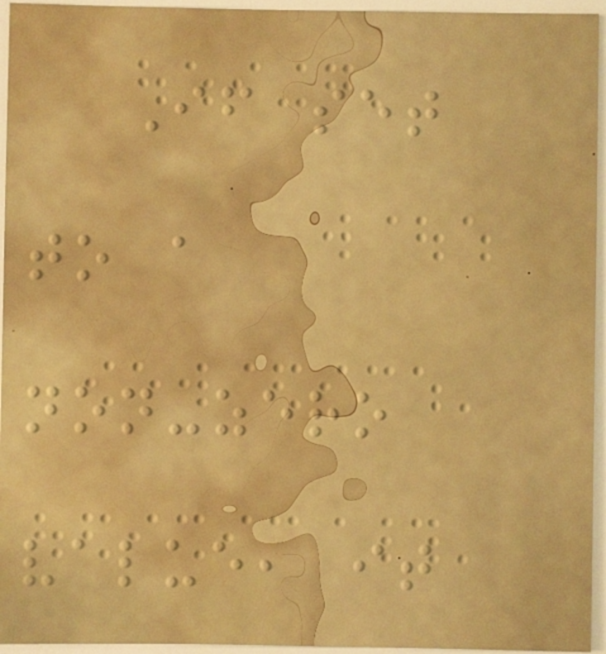If set
to a
non-zero
value, it
